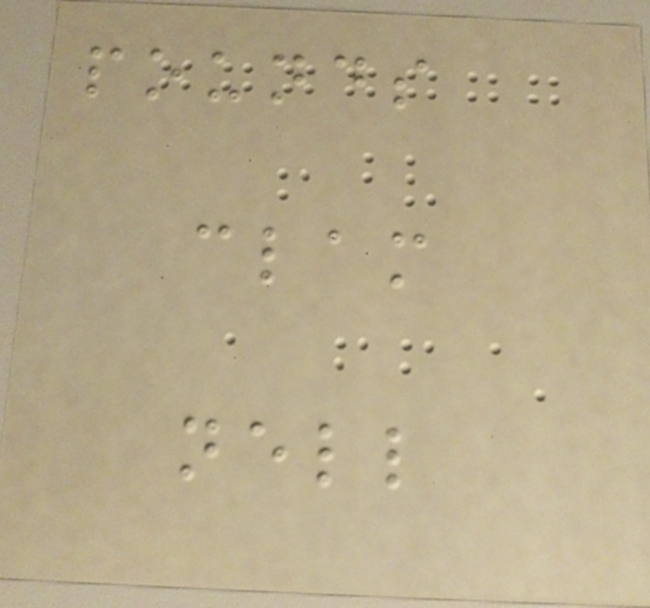pounds
clam
nell
